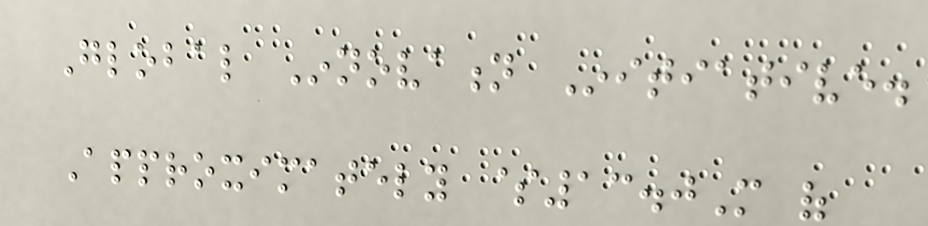Global Innovation Initiative.
Approximately $13.0M of
